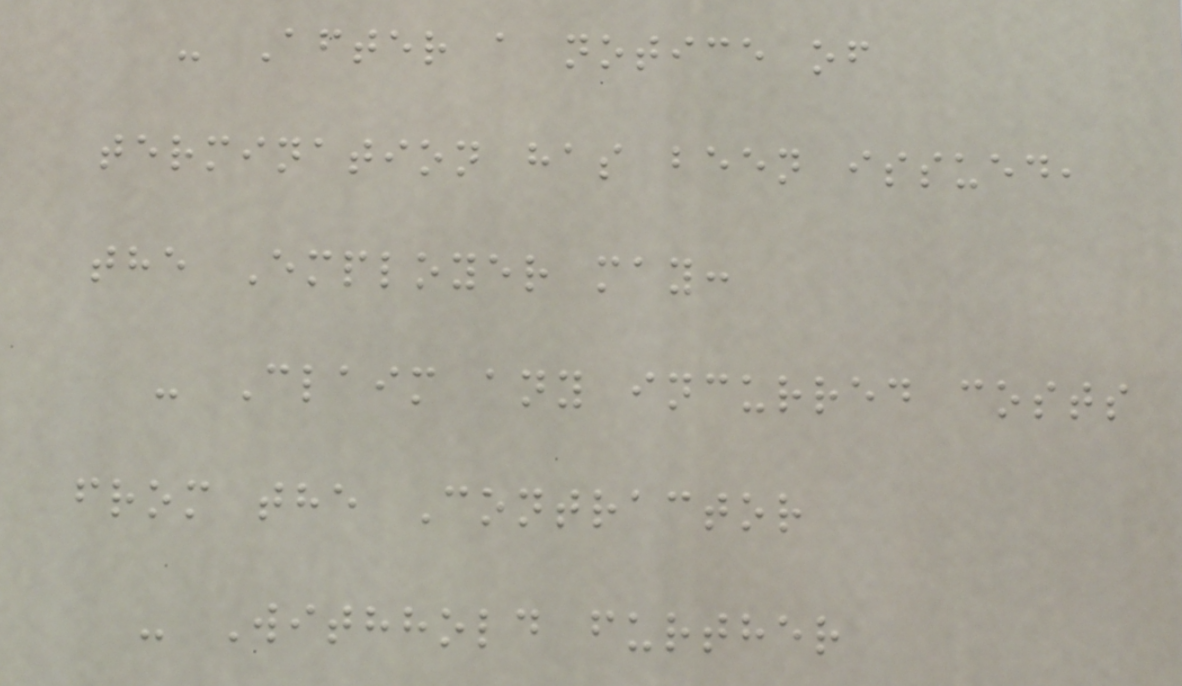- After a notice of
termination has been issued,
the Employer may:
- Claim any incurred costs
from the Contractor
- Withhold further
